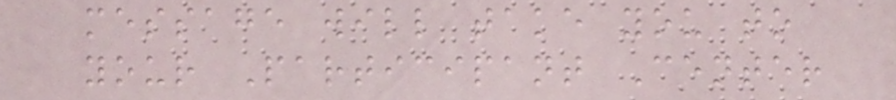message will take you to
your Participant Center
